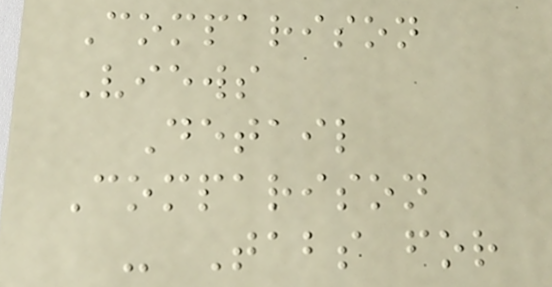Comparison
Views
Detail
Comparison
- Tabs for
